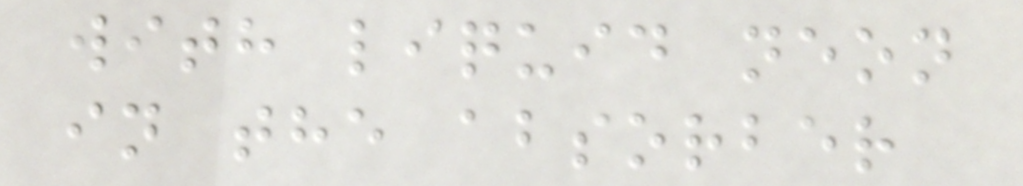with liquid neon
in the absorber
